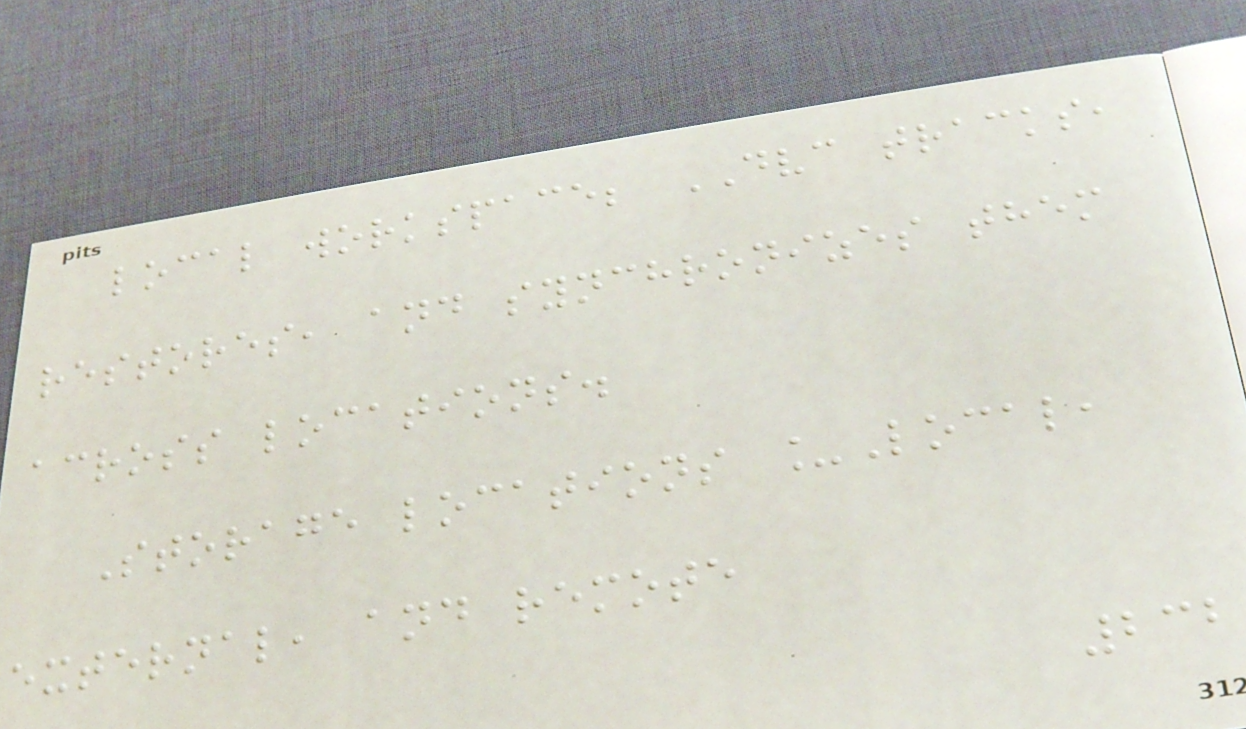local workspace; DVC tracks,
restores, and synchronizes them
across locations.
Storage locations _Local,
external, and remote
232
